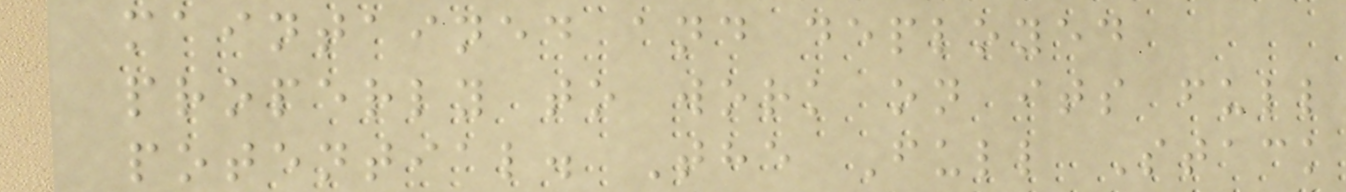maintained and deployed
properly to work on its full
potential. The Full Stack
